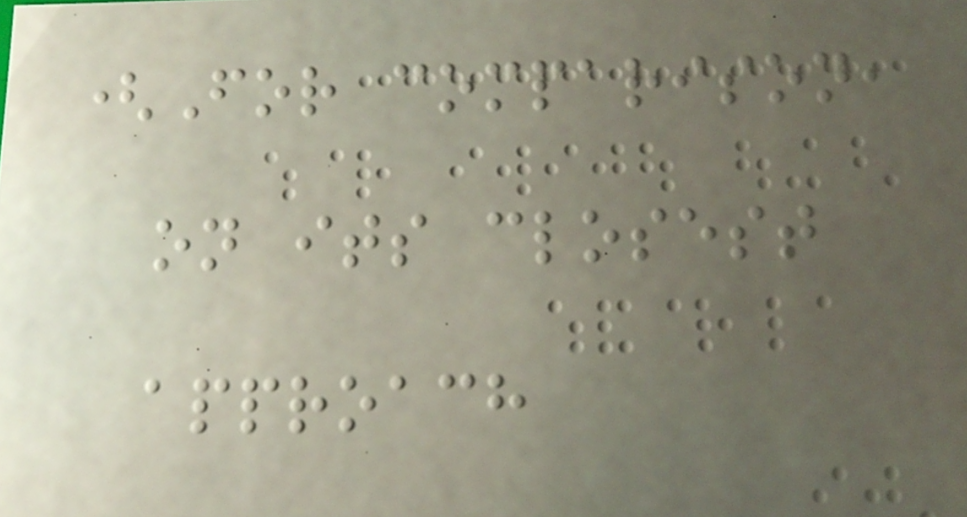(For comparison,
on its closest
approach
